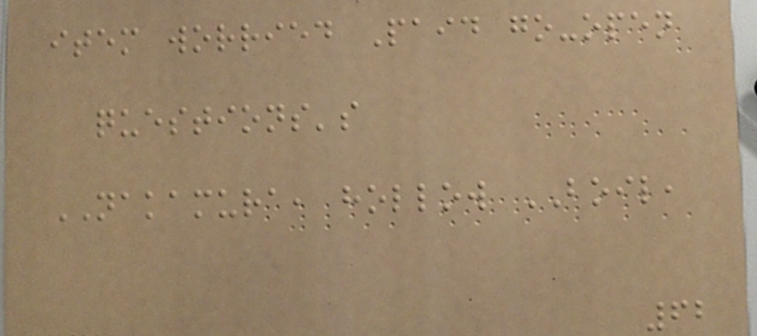item worried Paid go-open
questions's
NAKAMURA, hollow BOIL,
62
